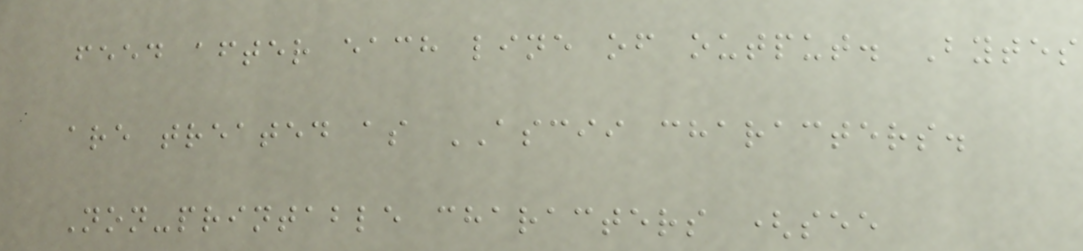feed after each line of output. Bytes
are treated as ASCII characters.
Non-printable characters (see
